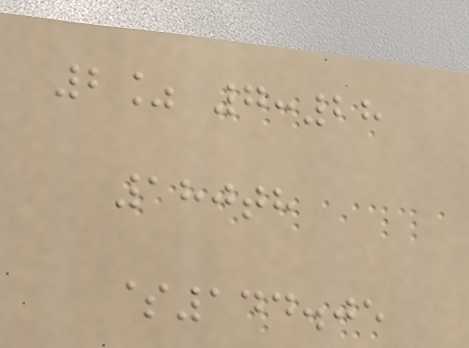2% 7:28
180th
$144.05
